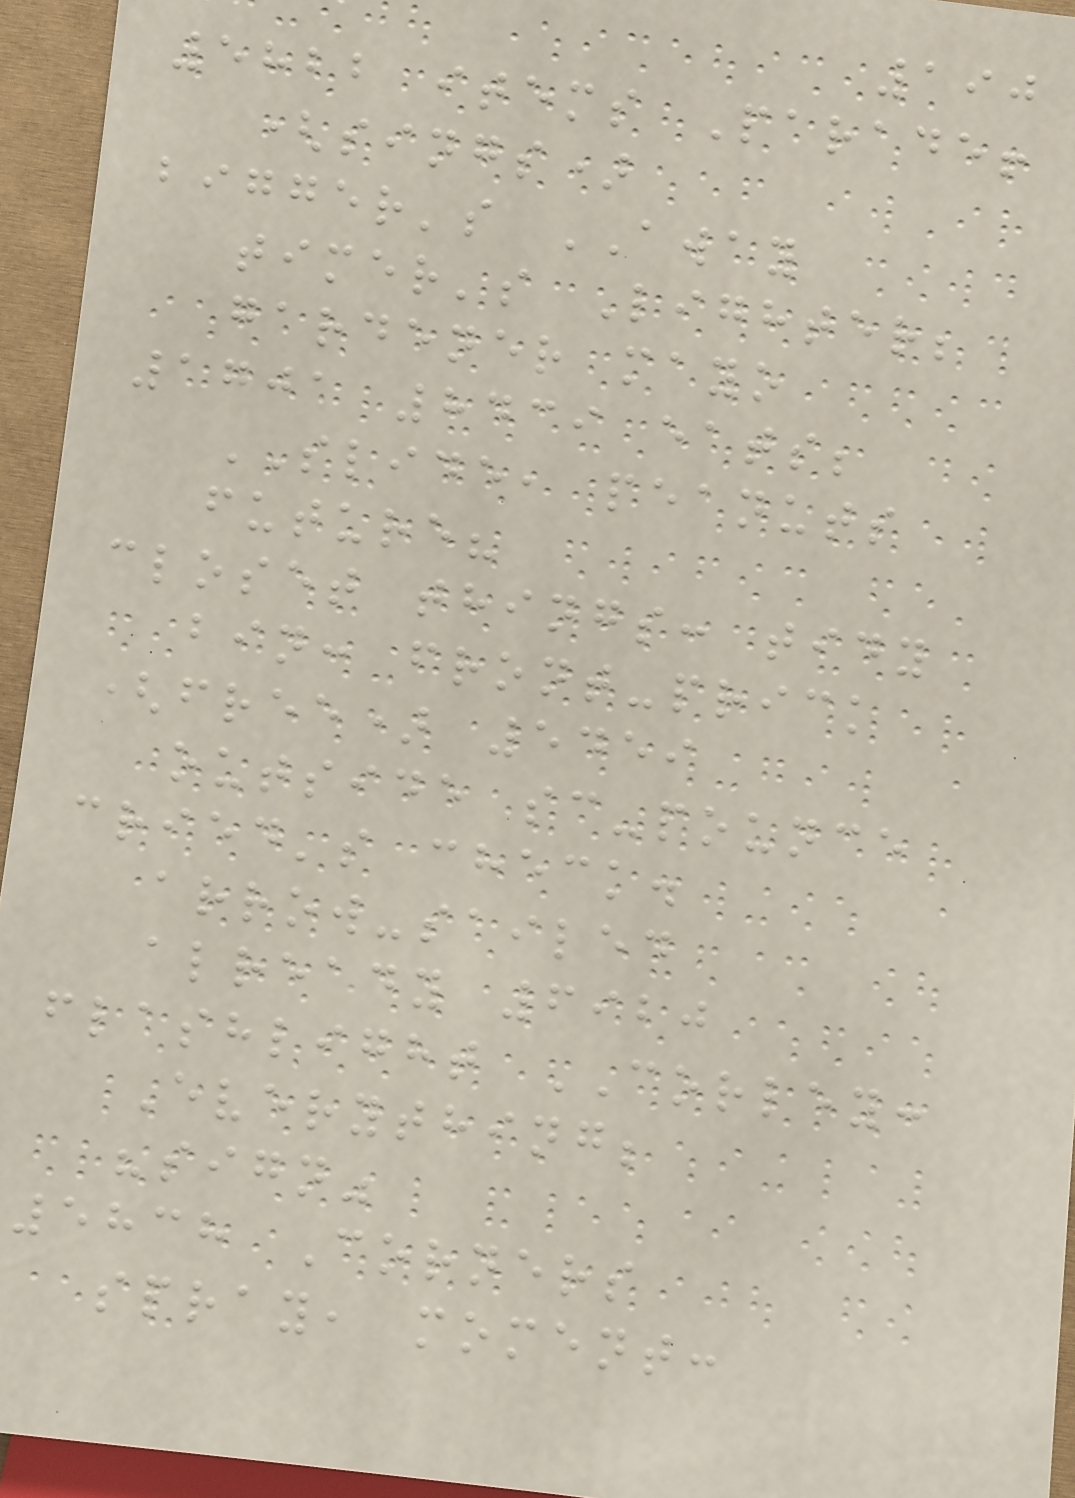190
5822 items Parade!
(sings)
bigger's AWAY
timer's Lighter;
gardener mayo
1701 8439 eats;
SLIDE, peanuts
future?
closet things: tidy
bin: front-prick
(free) 5459
outside sc-pounce
cried's check.
arrow-sailed
already 6920
flashlight CORLEY:
Everything;
"sign"
5838 Corners
spray, moment:
